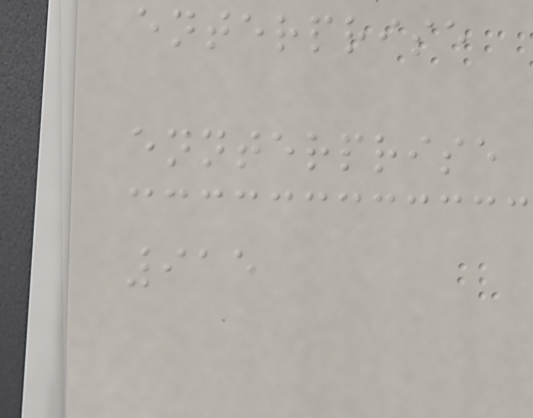enterprise
ennterprise
915
